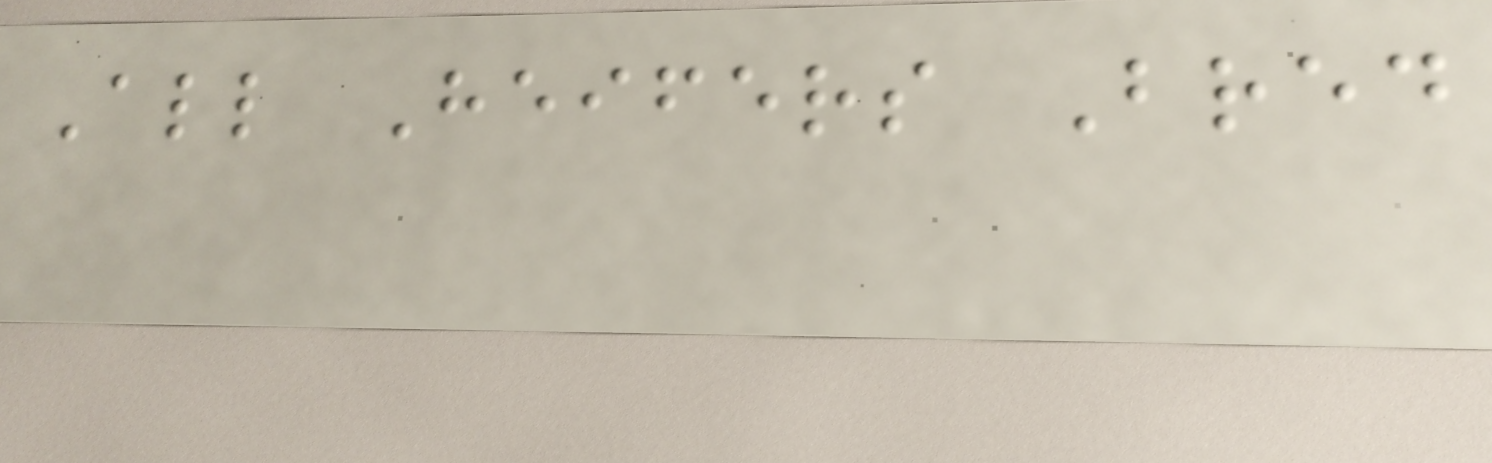All Heifers Bred
